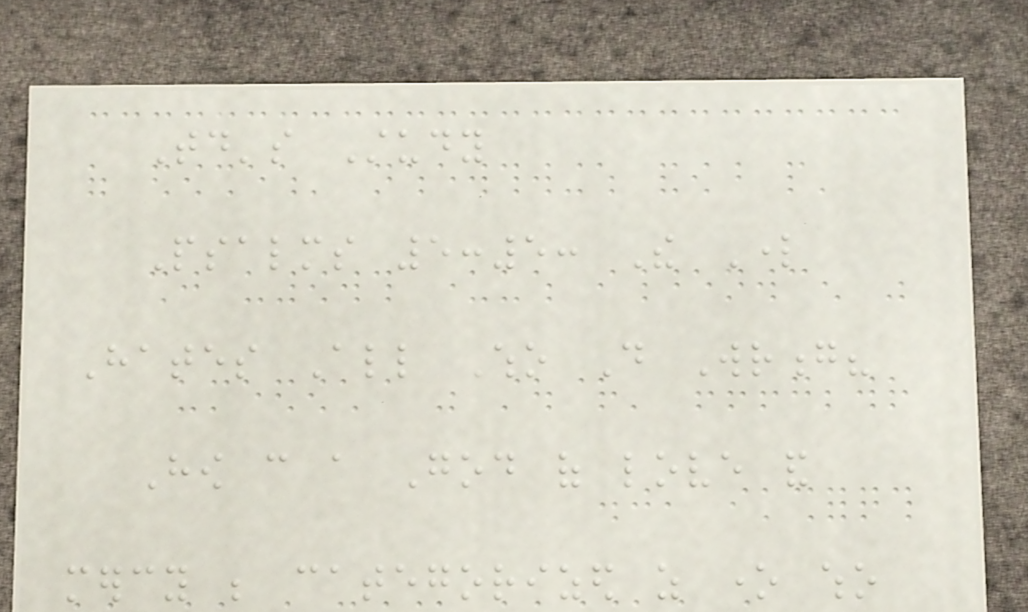Today's Study
Psalms 5:5: The Lord
Hates All Who Do Wrong?
How can a God of love and
mercy be categorized as one who
